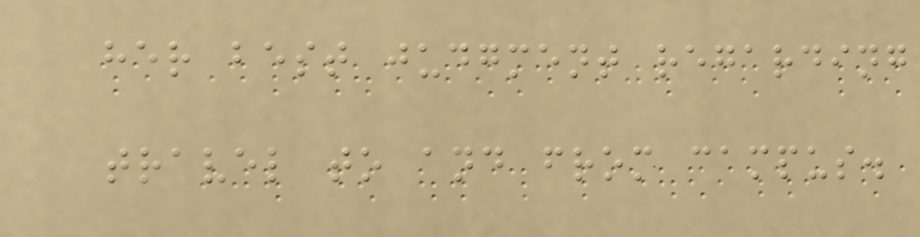her best judgment regarding
travel to and from campus.
